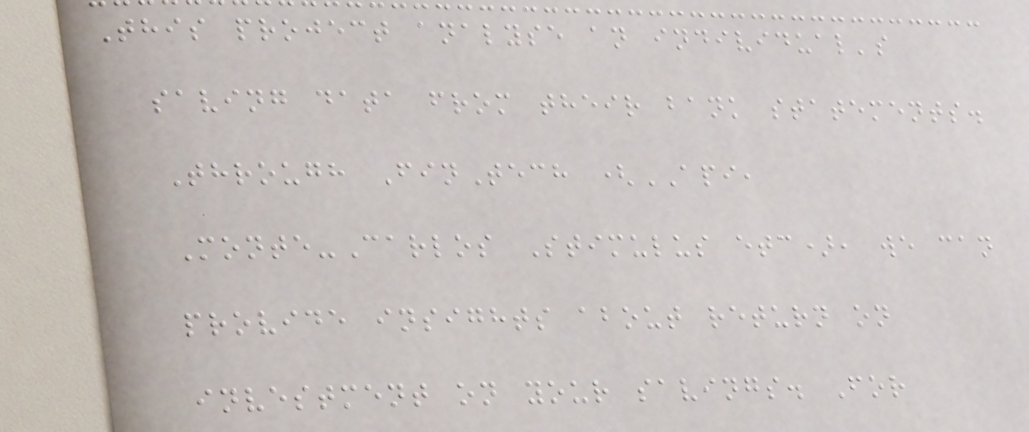This project analyse an individual's
saving data from their bank statements.
Through FinTech (API,
Monte-Carlos Stimulus etc), we can
provide insights about return on
investment on your savings. For
